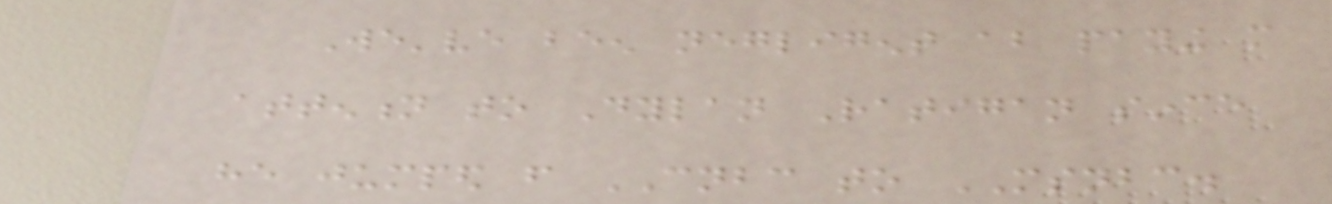We've been negligent about paying more
attention to Dylan Ratigan since
he jumped from CNBC to MSNBC.
